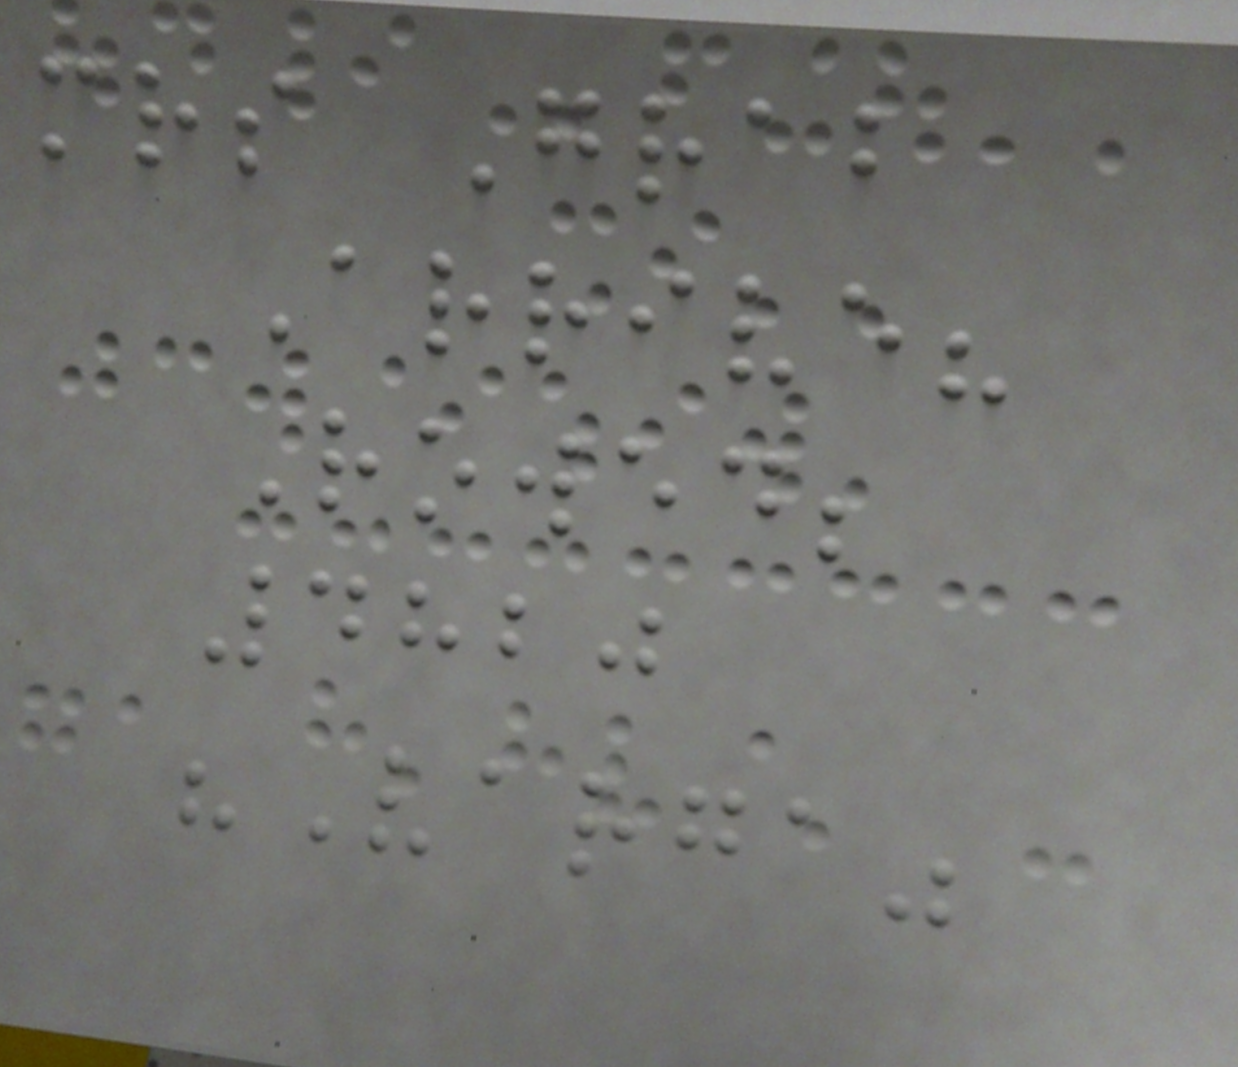mrs Grab
Arrive?
Rowed;
4820
"Varga"
